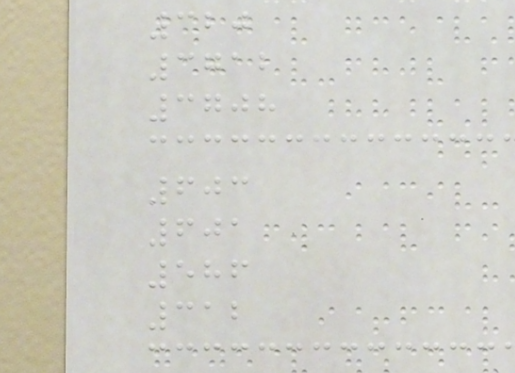320
3712
3708
603
601
586
312
